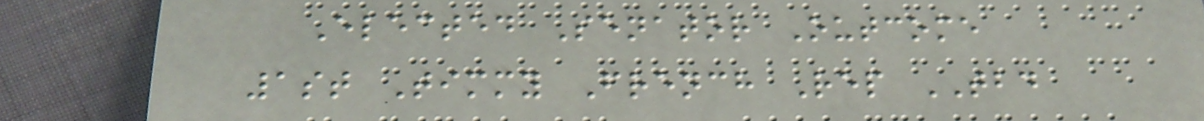Elected Senator Outcome
1st Timmy French Rep TBD
